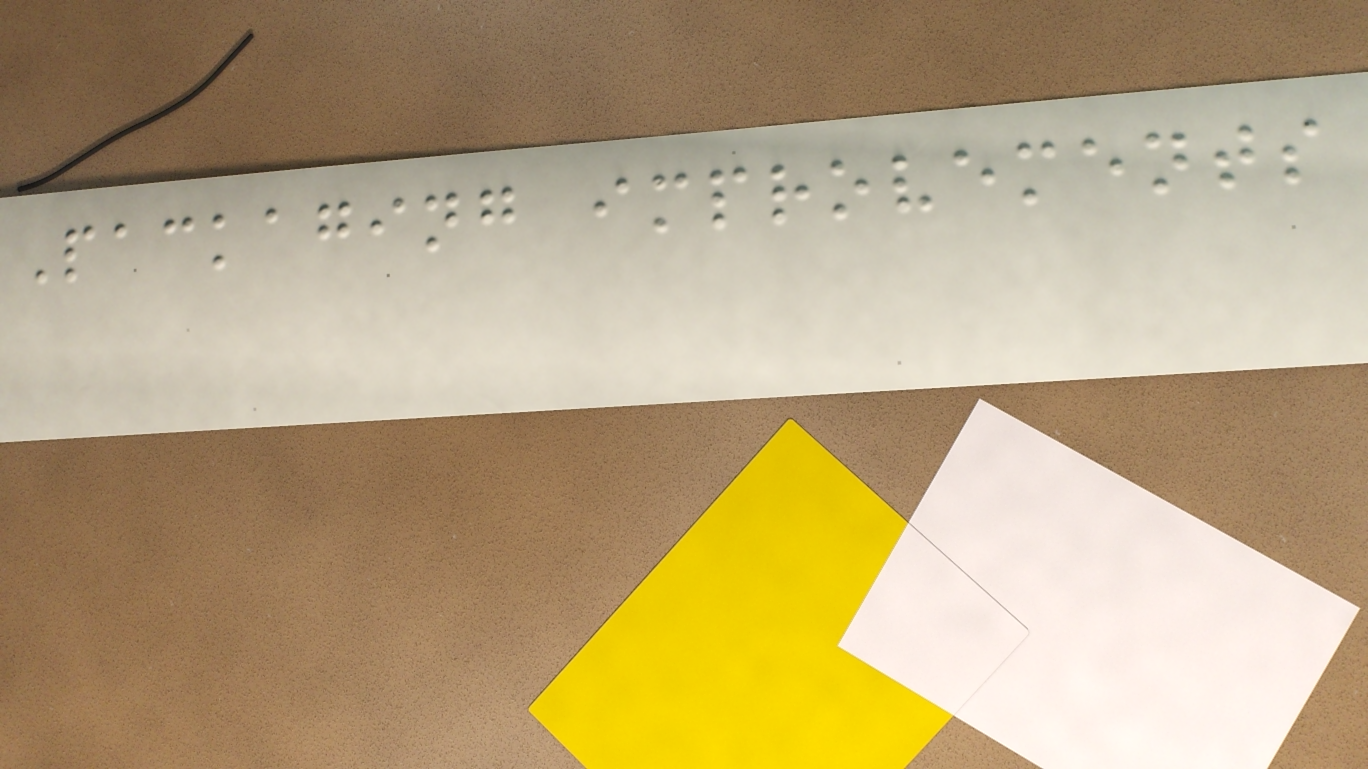Packaging improvements
